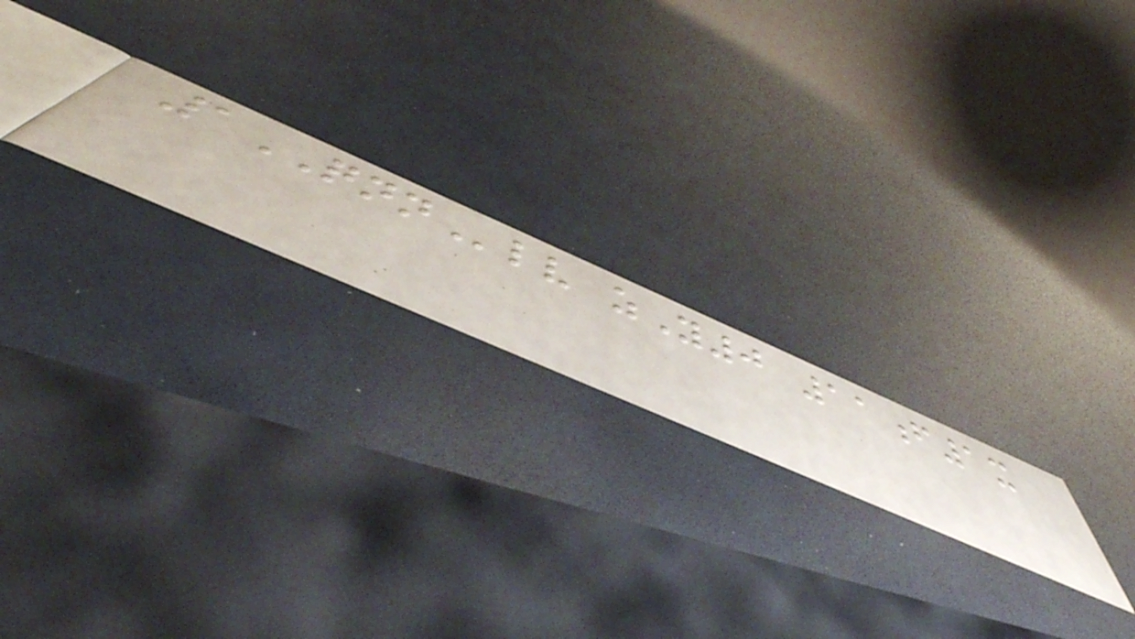1QNNlv zY0 11f1x
